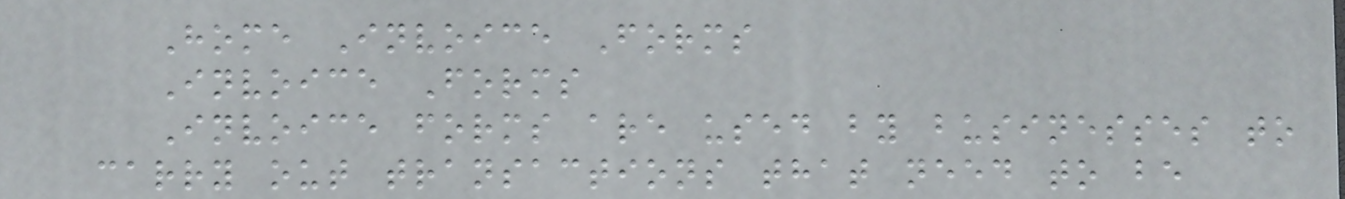Home Invoice Forms
Invoice Forms
Invoice forms are used by businesses to
carry out transactions that need to be
